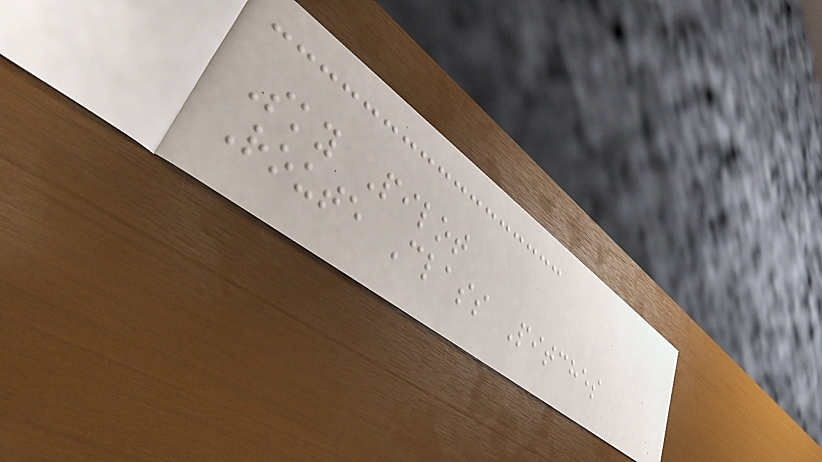Sky Pilot
Route Class Pitches
